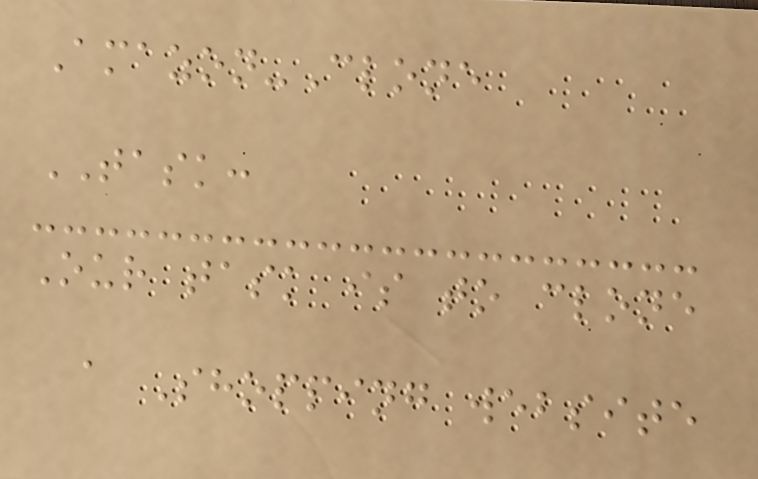Amazon-Clone
TASK:
Our task is to clone
a Shopping website
